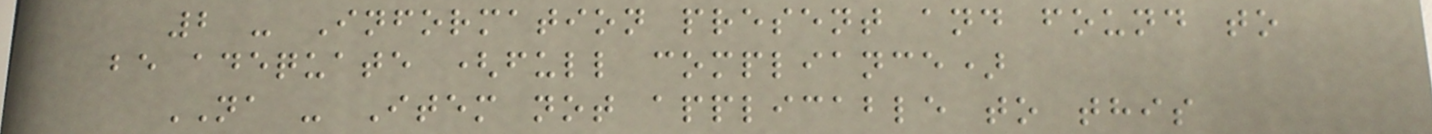2 - Information present and found to
be adequate (full compliance)
NA - Item not applicable to this
